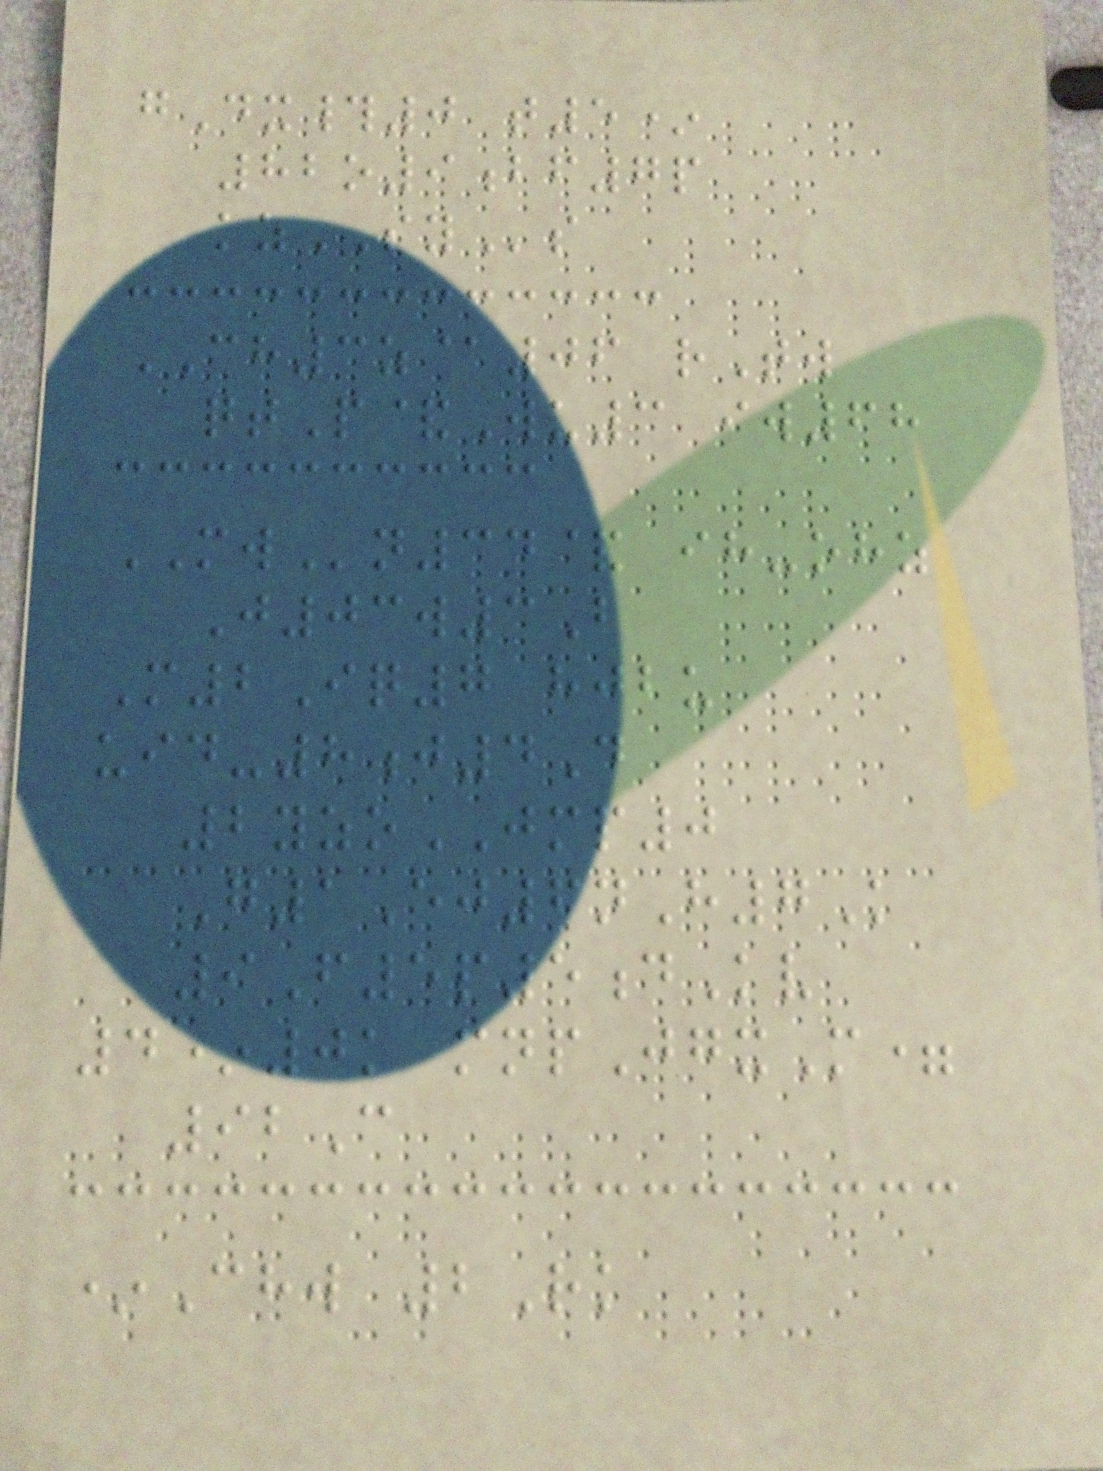gDx#0 t5*
82o9bf7p
kzSYs
CH3z@06 rTw
qtP&Wu3 iw68
MWn34& ih-ohz
J03w3B
M2Iq7 hjbu
uid-8j4D
2yzoJMP0
G1Ej6nH7K
9F5p5dKv
4*0k mnpJgxM=
92C
*Chw 2Rk
